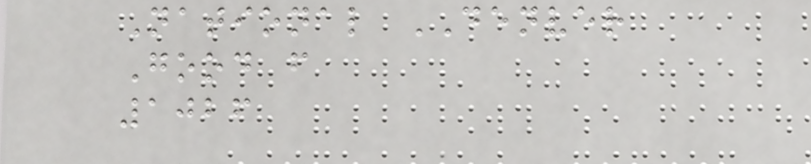National DENVER
Good f
1026
